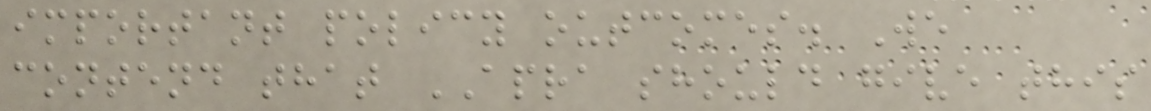important policy outcomes. We
contend that APRA should give this
